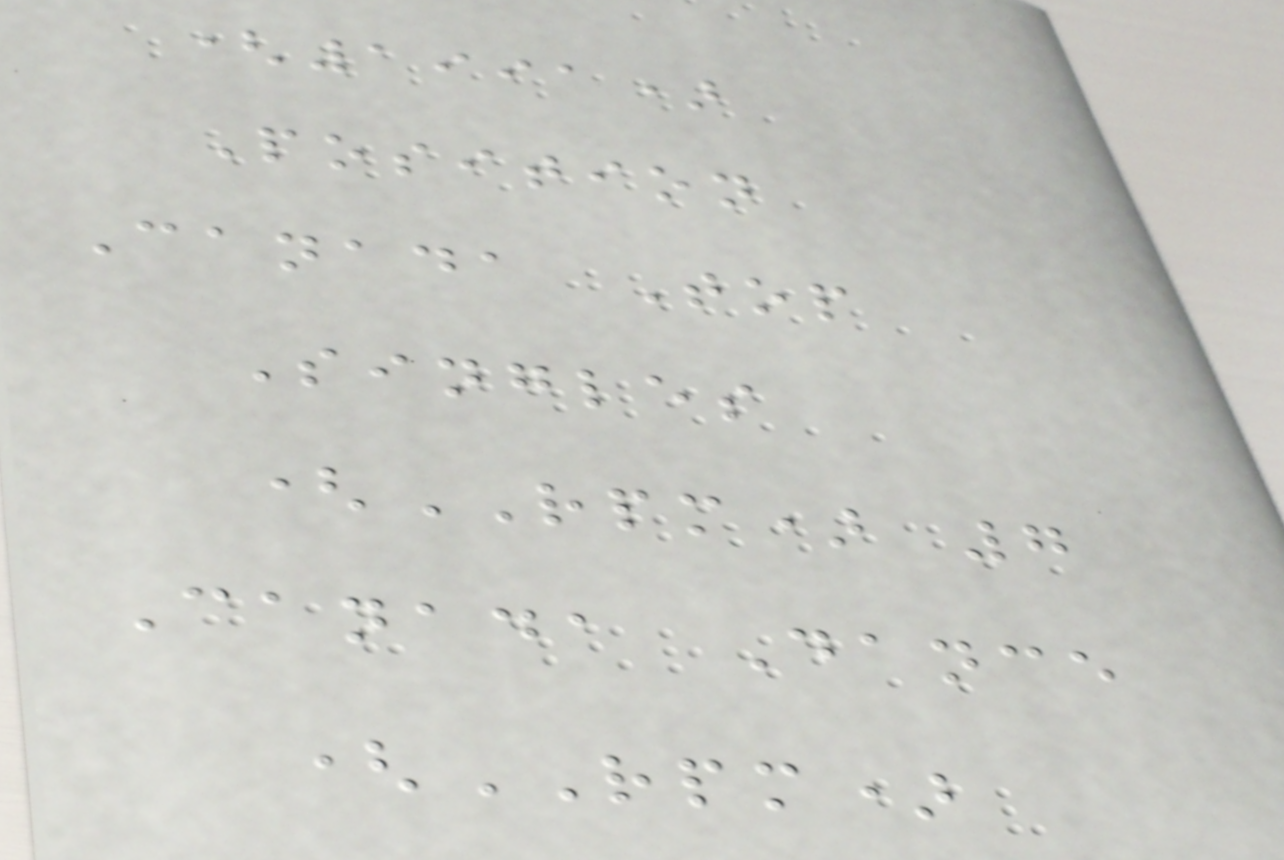(1991)
Position
Canada Top
Singles
(RPM) 7
Canada Dance
(RPM)
